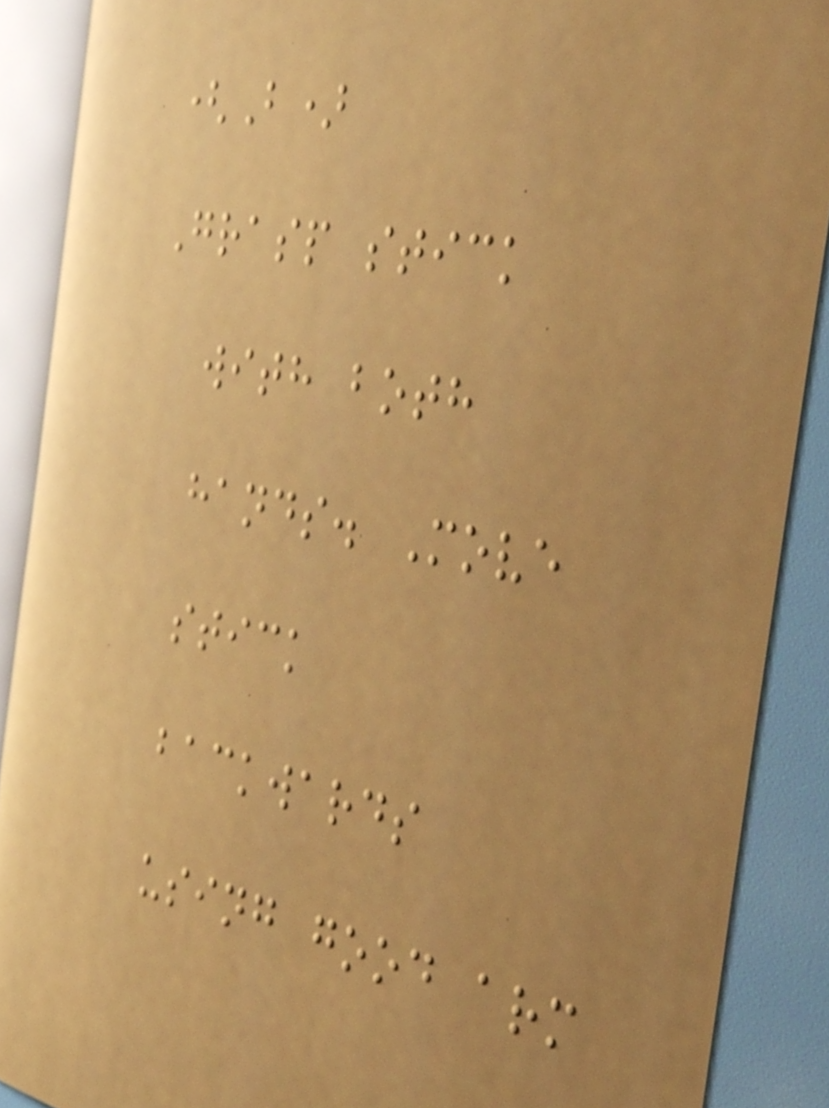(B)
Grasp stick
with both
hands. Move
stick
backwards
using good arm
